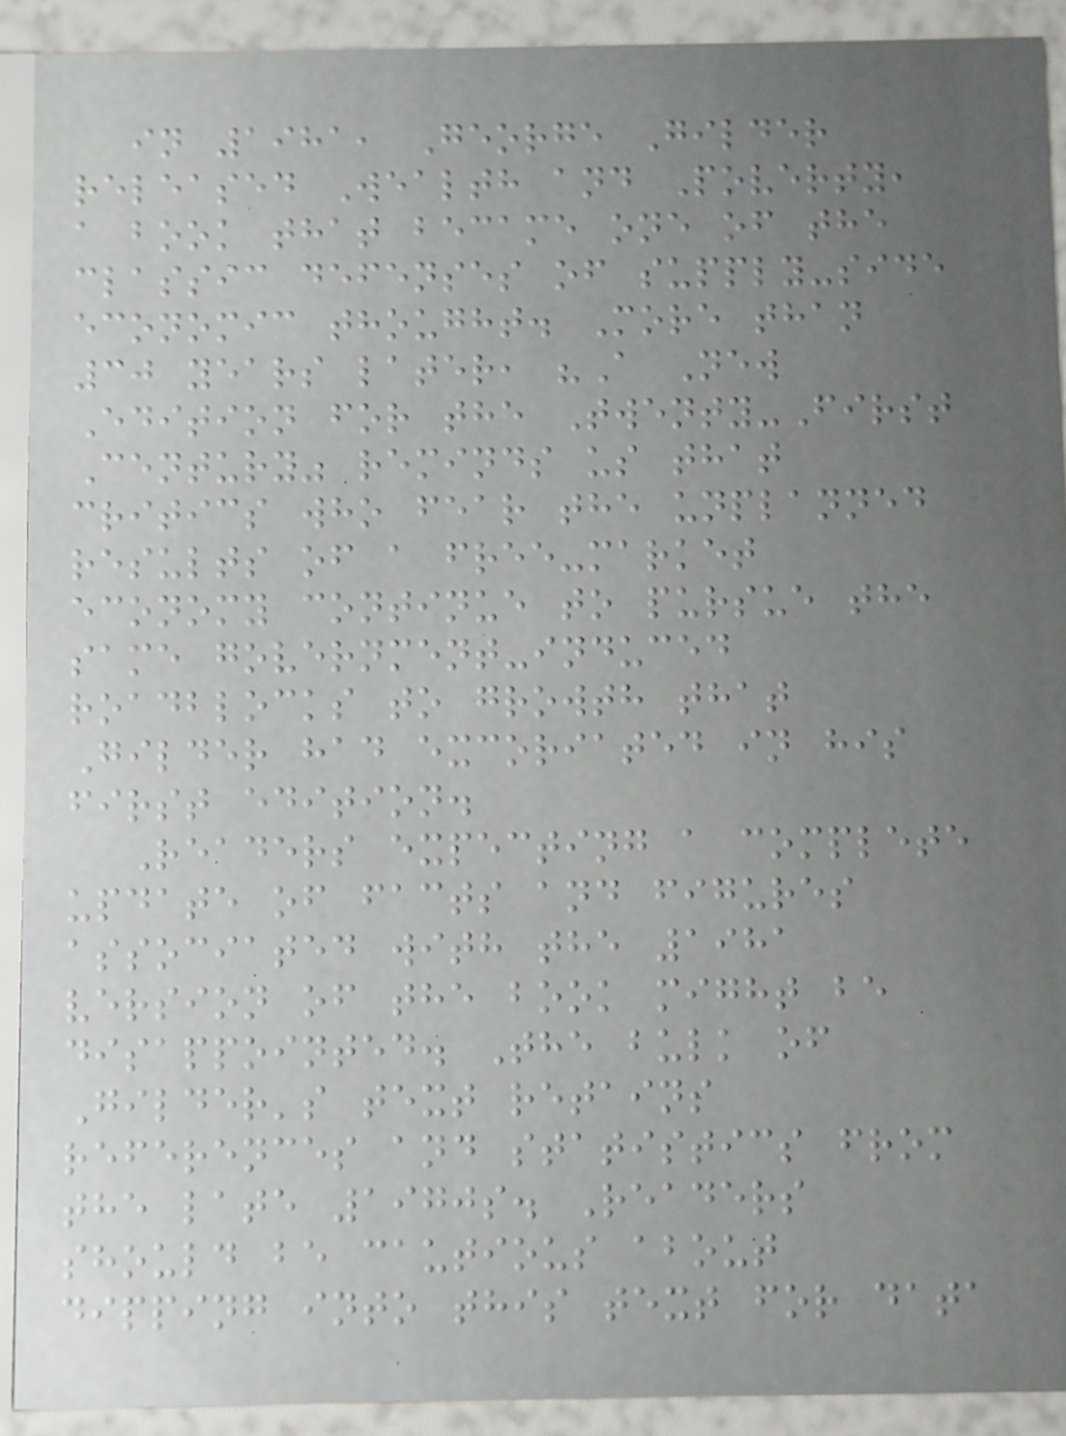in 1981, George Gilder
released Wealth and Poverty,
a book that became one of the
classic defenses of supply-side
economic thought. More than
30 years later, "A New
Edition for the Twenty-First
Century" reminds us that
critics who fear the unplanned
results of a free-market
economy continue to pursue the
same government-induced
roadblocks to growth that
Gilder had excoriated in his
first edition.
Readers expecting a complete
update of facts and figures
associated with the 1981
version of the book might be
disappointed. The bulk of
Gilder's text retains
references and statistics from
the late 1970s. Readers
should be cautious about
dipping into this text for data
